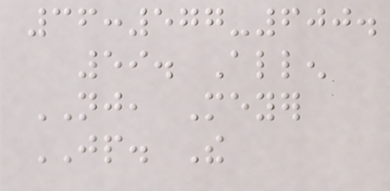36:577-600.
59. Allen
NJ, Meyer
JP. The
